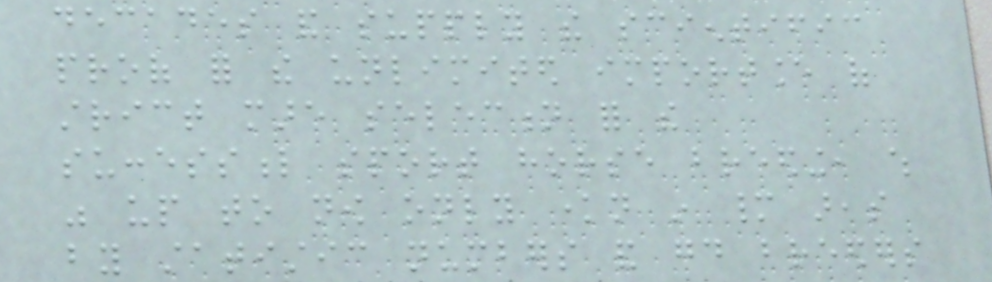decades and supply the scientific
proof for the unlimited importance of
strict mare selection for the
successful sport horse breeding, which
was up to now only known in many areas
by statistic numbers and good breeders
